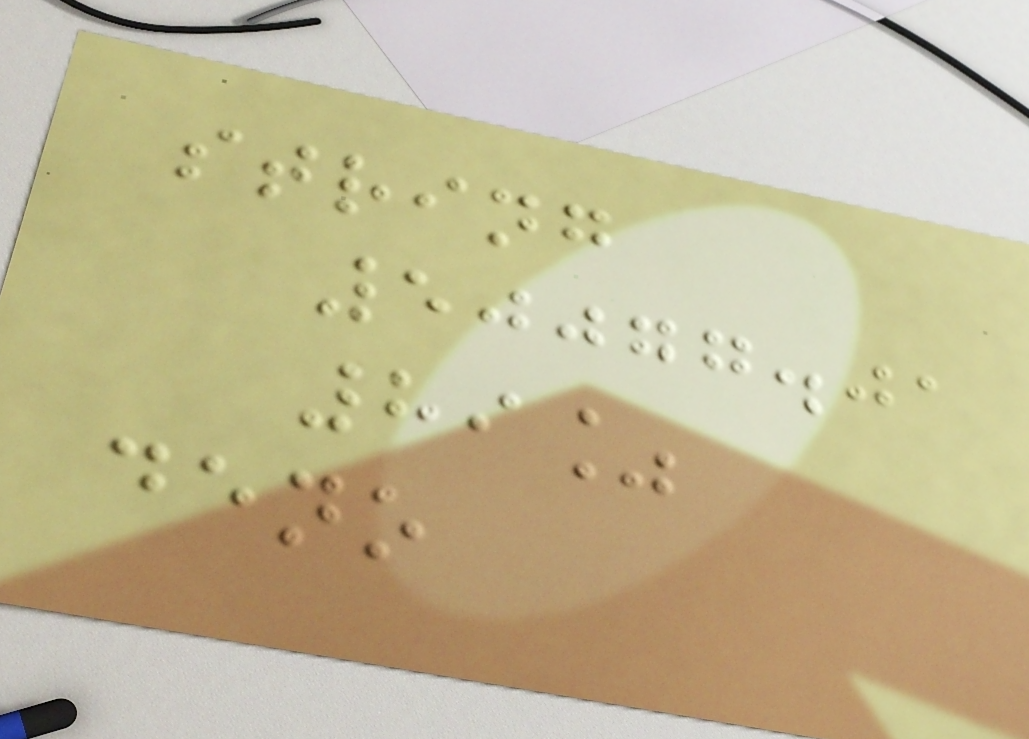string
50077.01
89%
deno
